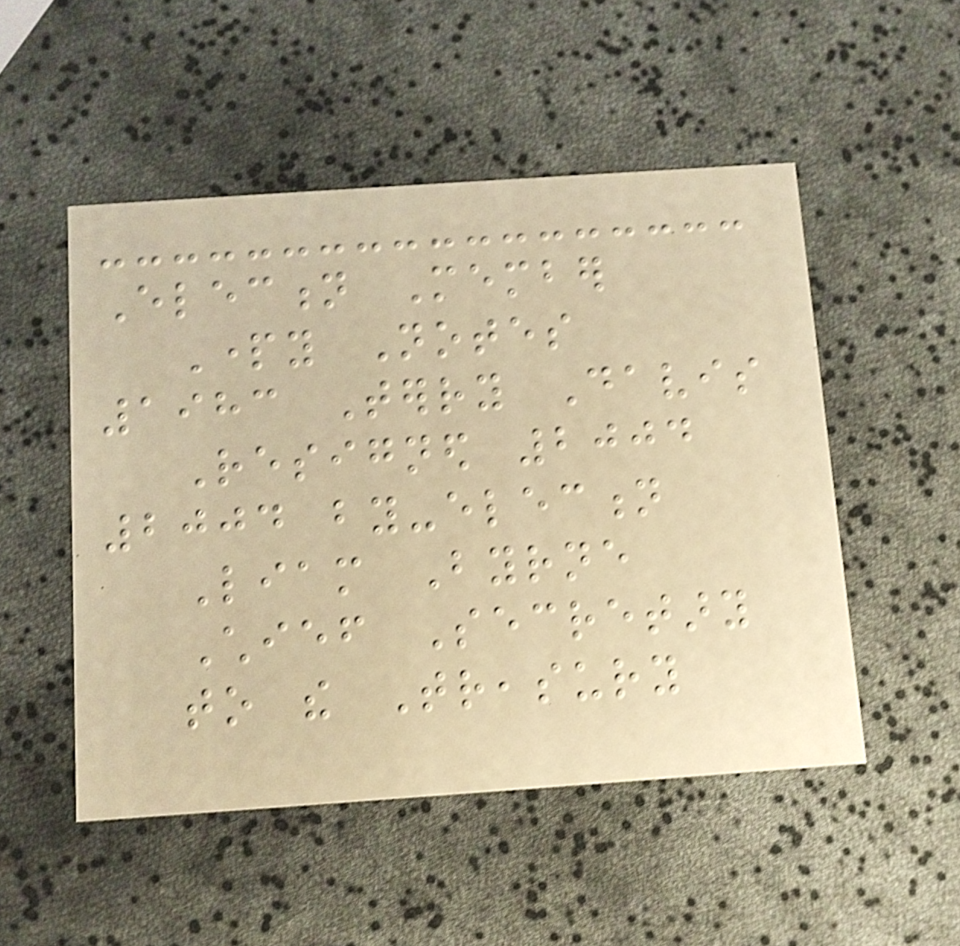Election Member
Party Notes
1983 Terry Davis
Resigned 2004
2004 by-election
Liam Byrne
Chief Secretary
to the Treasury
